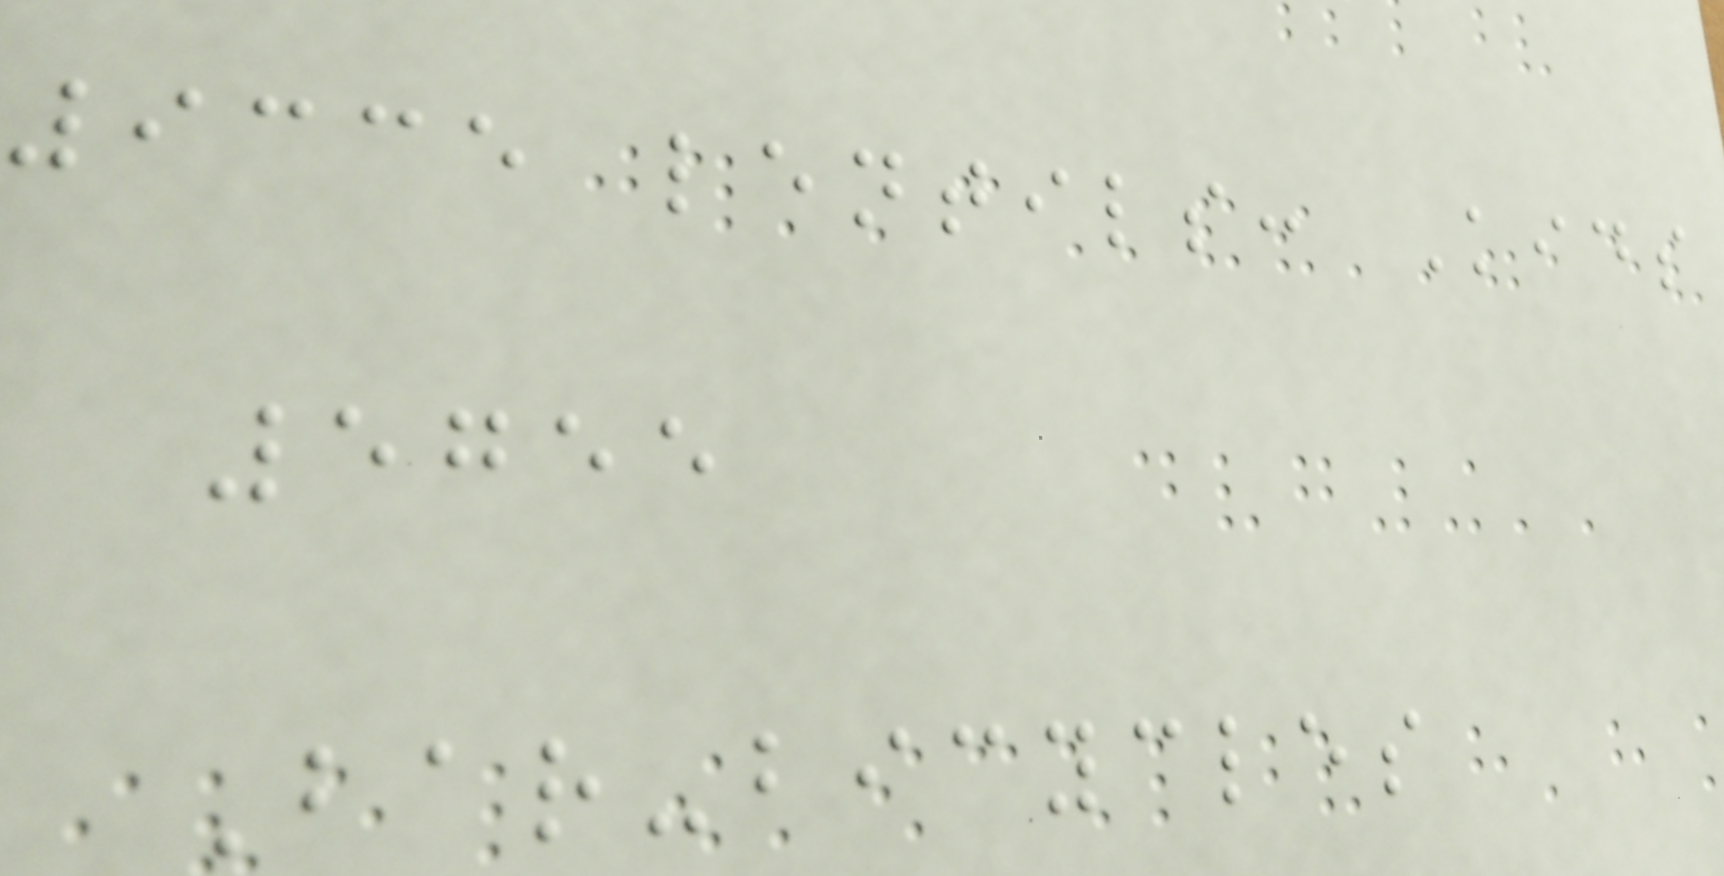9335 lentils: Kids
5755
Bar-bicycles
